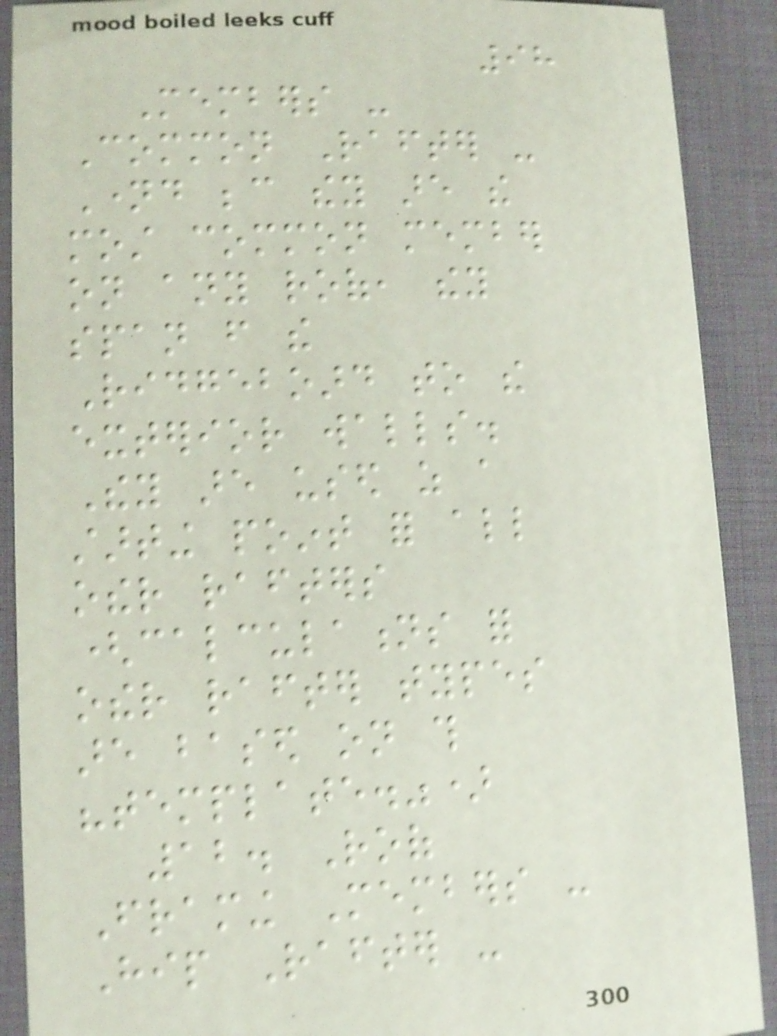98
Members -
Common Rafter -
Named because they are the
most common member
on any roof, they
span from the
Ridgeboard to the
exterior walls.
They are used as a
starting point for all
other rafters
(calculations for
other rafter types
are based on this
"template.")
12. Roof
Framing Members -
Hip Rafter -
